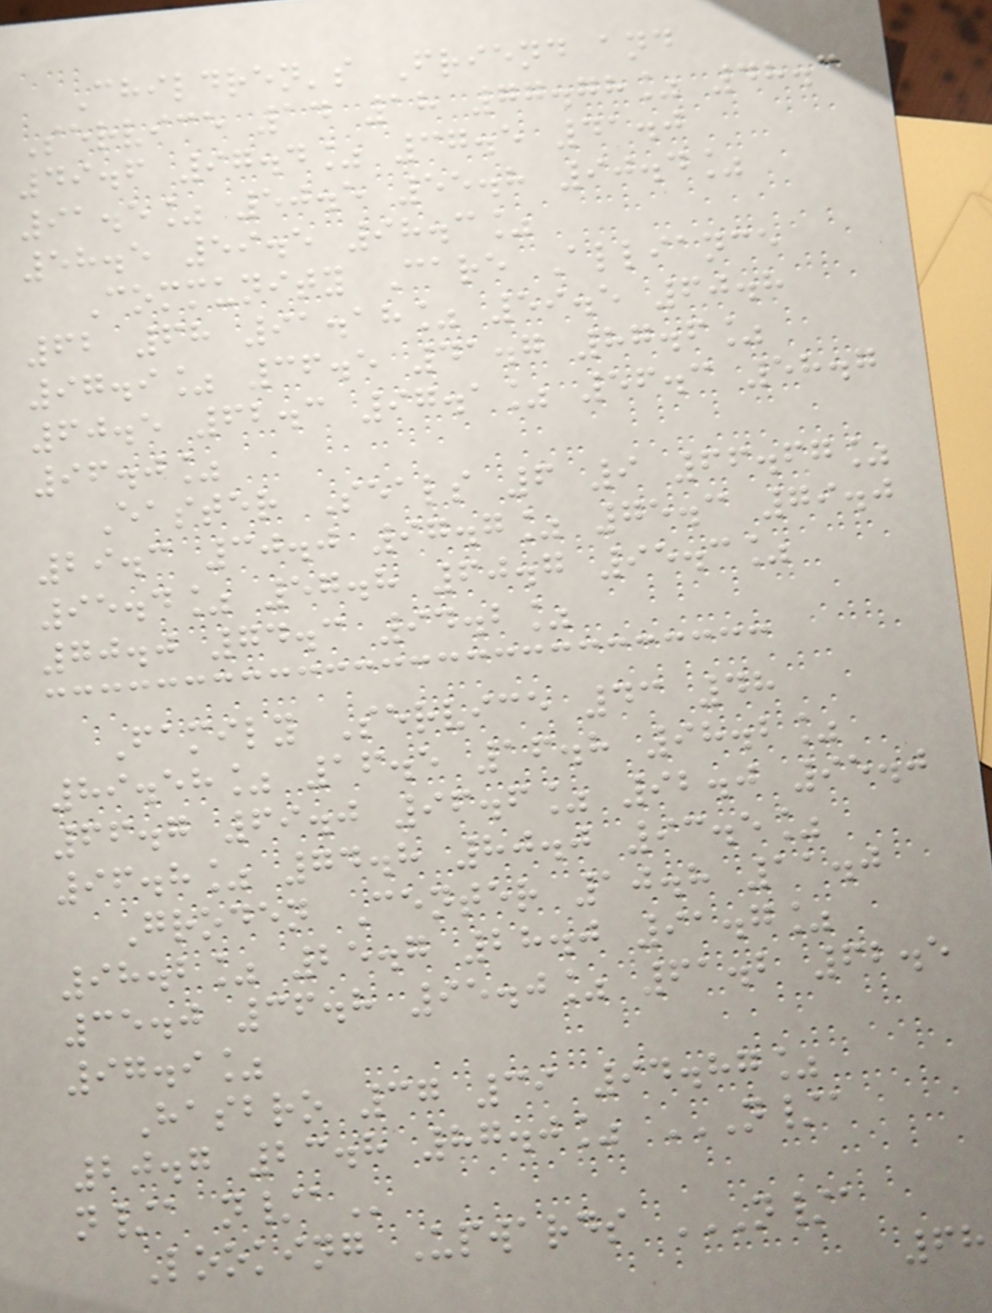Children's Friend and
Service 14 18 77.78% 48.3
49.6 97.4% 37.5 41.0
91.5% 50.5 55.8 90.4%
58.5 59.5 98.3%
Community Care Alliance
62 68 91.18% 59.5 60.8
97.9% 36.5 41.7 87.6%
60.5 62.3 97.1% 56.3 58.7
96.0%
Easter Seals 6 9 66.67%
29.3 30.0 97.7% 75.3 79.0
95.4% 57.8 60.7 95.3%
70.0 74.3 94.2%
Family Service 43 48
89.58% 16.5 16.8 98.2%
66.7 69.0 96.6% 92.0 95.0
96.8% 74.8 80.0 93.5%
Groden Center 10.8 11.0
98.2% 25.7 28.0 91.7%
35.0 36.8 95.0% 61.2 62.5
97.9%
Hasbro 37 39 94.87%
20.7 23.8 87.0% N/A
N/A N/A
Looking Upwards N/A
68
